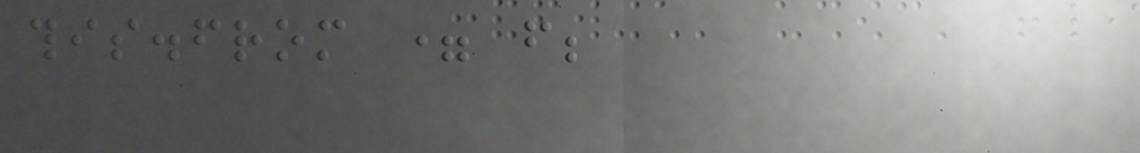this.from = from;
